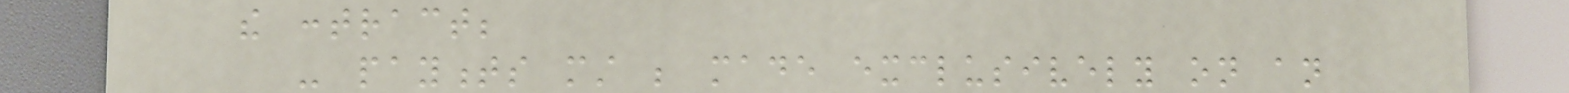the contract;
- payments must be made exclusively on an
